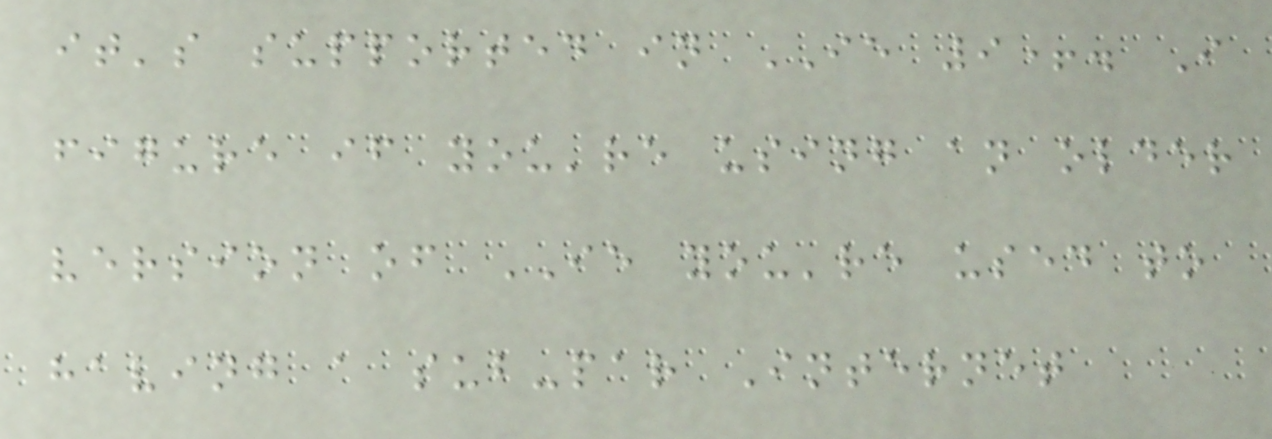it's supported in IE 9+. I
figure if you're using an older
version of IE you're used to
having a sub-par Internet
